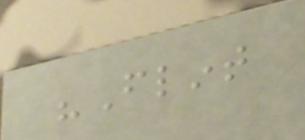"Flint
